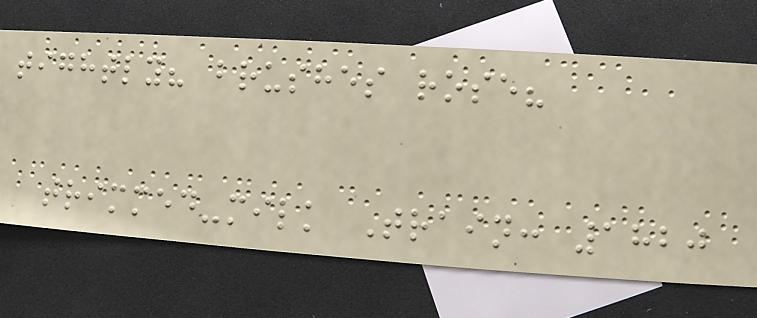tightly? brushes rose?
trimmed-milk Train: 1820
